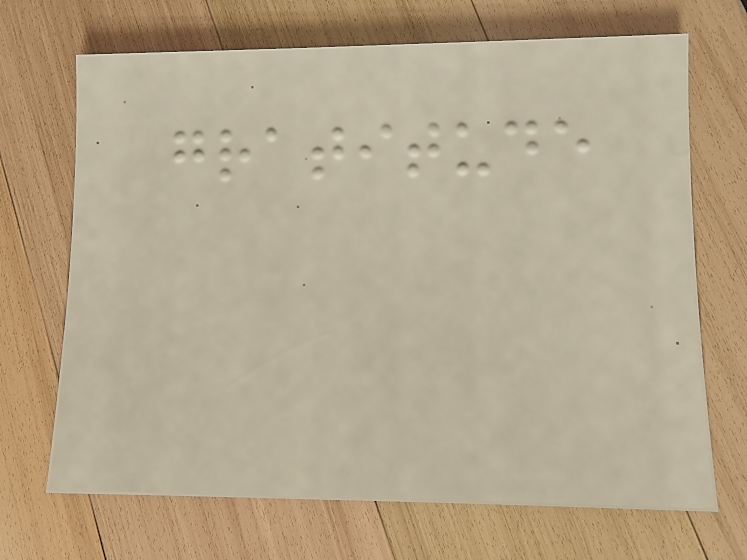gratitude
